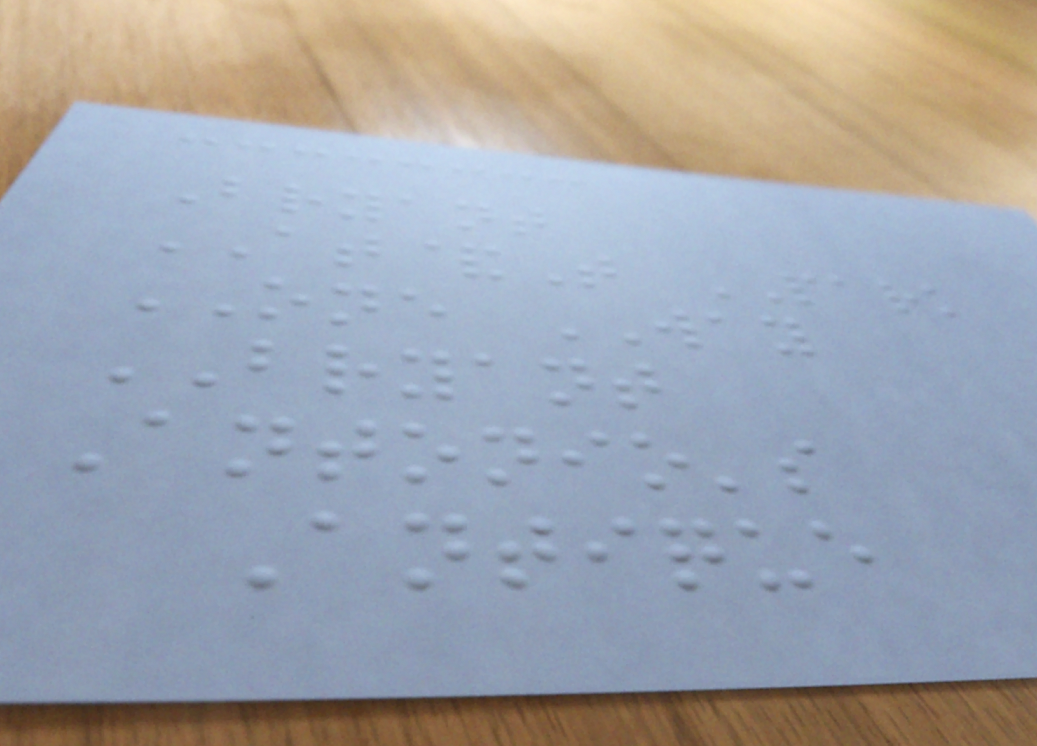Bryant
AT&T PARK
ONE WAY
BRYANT
Antonio's
Antique
